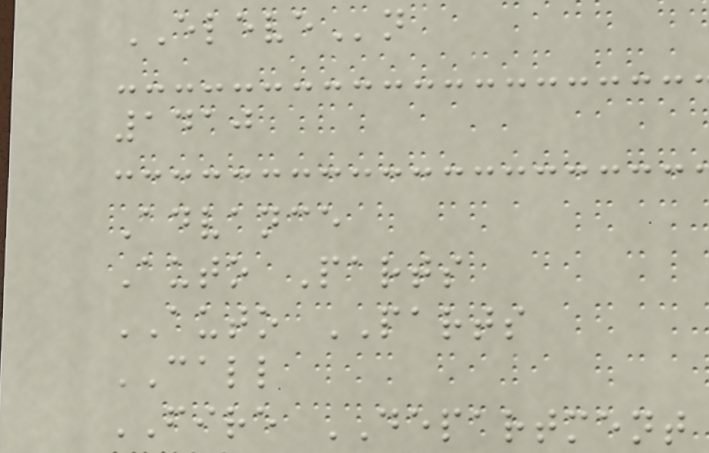ELEVEn
1410
Advance
Auto Parts
AUTO PARTS
CALL
FIRE DEPARTMENT
